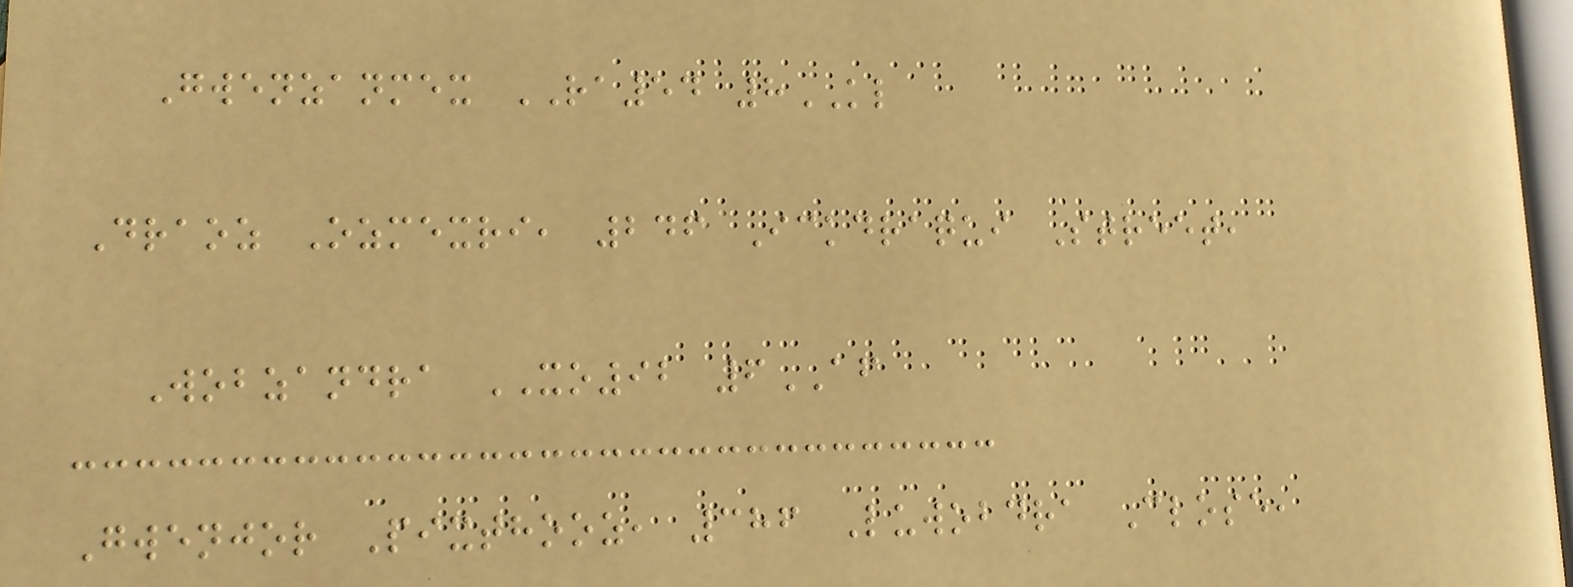Gwenzanmex RA54 8KL
Draoz Ozmexri, 246 Ickdraqui Street,
Wobzandra XO92 6AF
Gwenjor Pixthooz, 386 Luwobdra Close,
